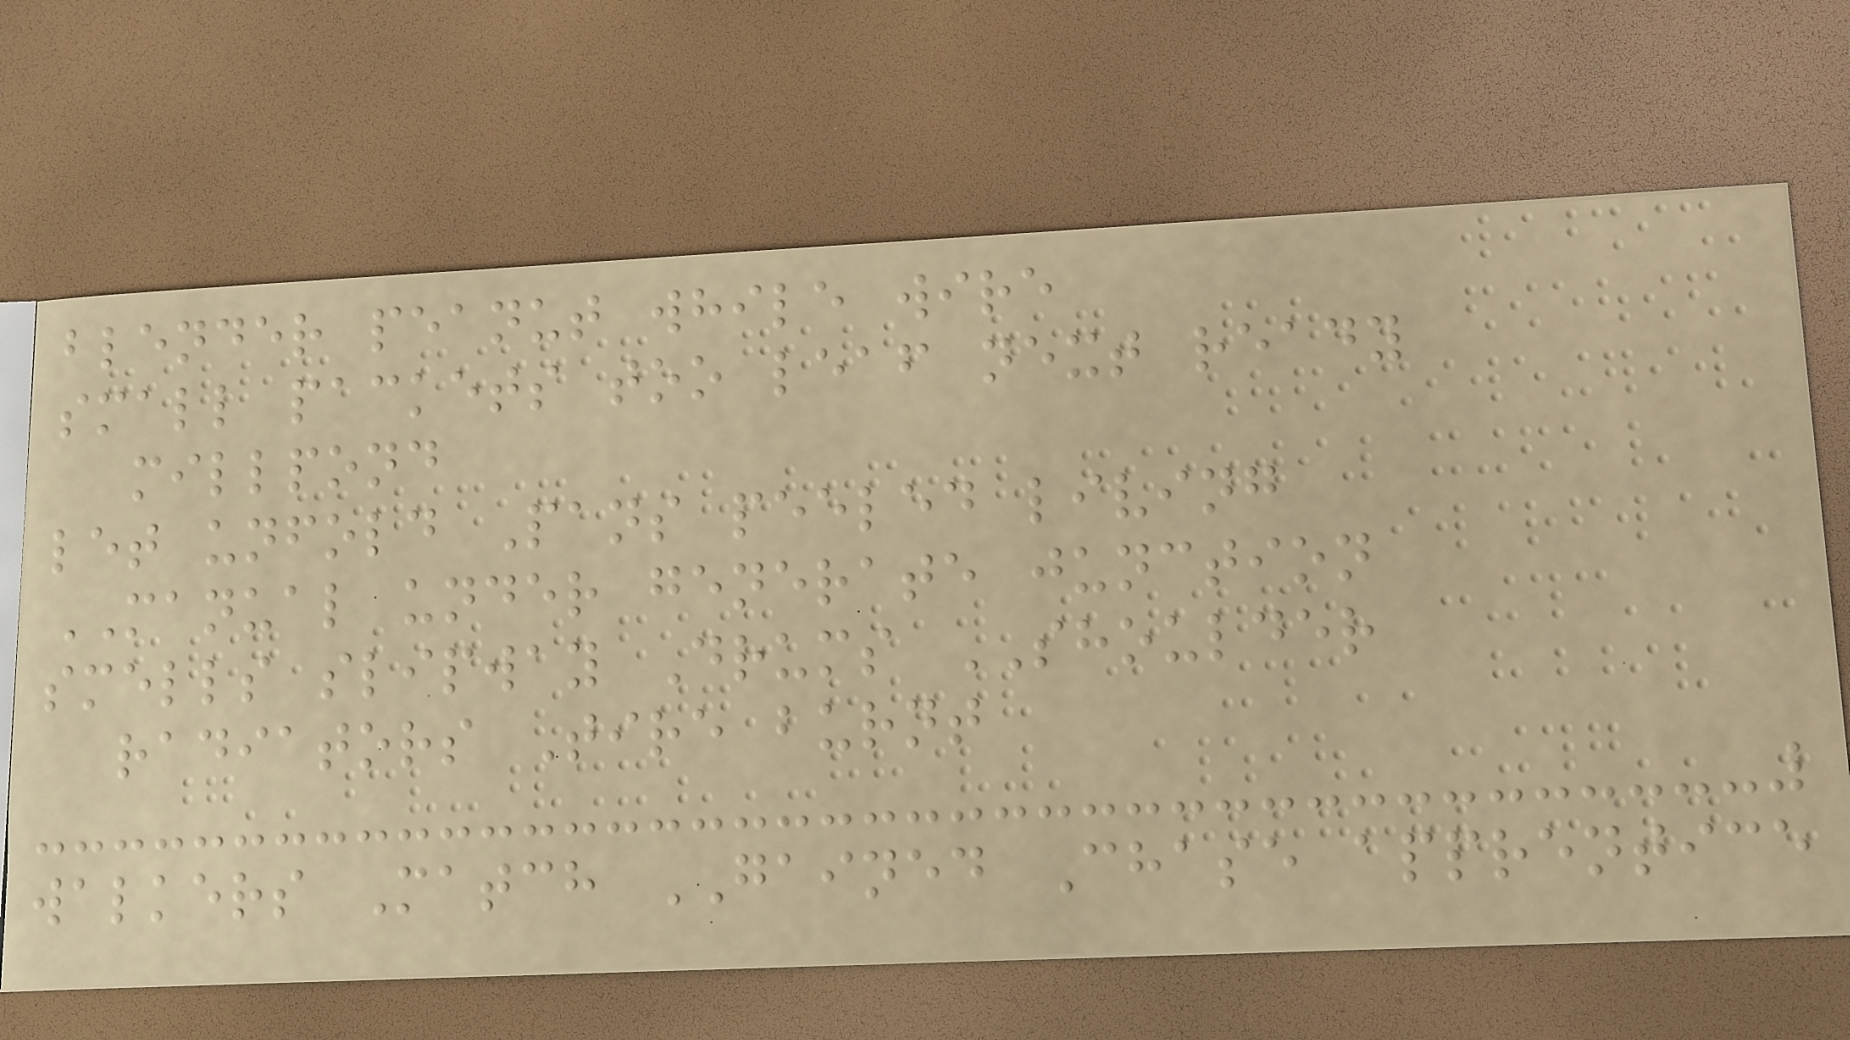blender peanut while wire
small packets too leaf next ready
millpond
let unfold Pans peeled living
MANUAL under generate junction
smells slipway Drums SHOULDER
radiators Tire burnt
walkers Match GAINED Chase apprentice
